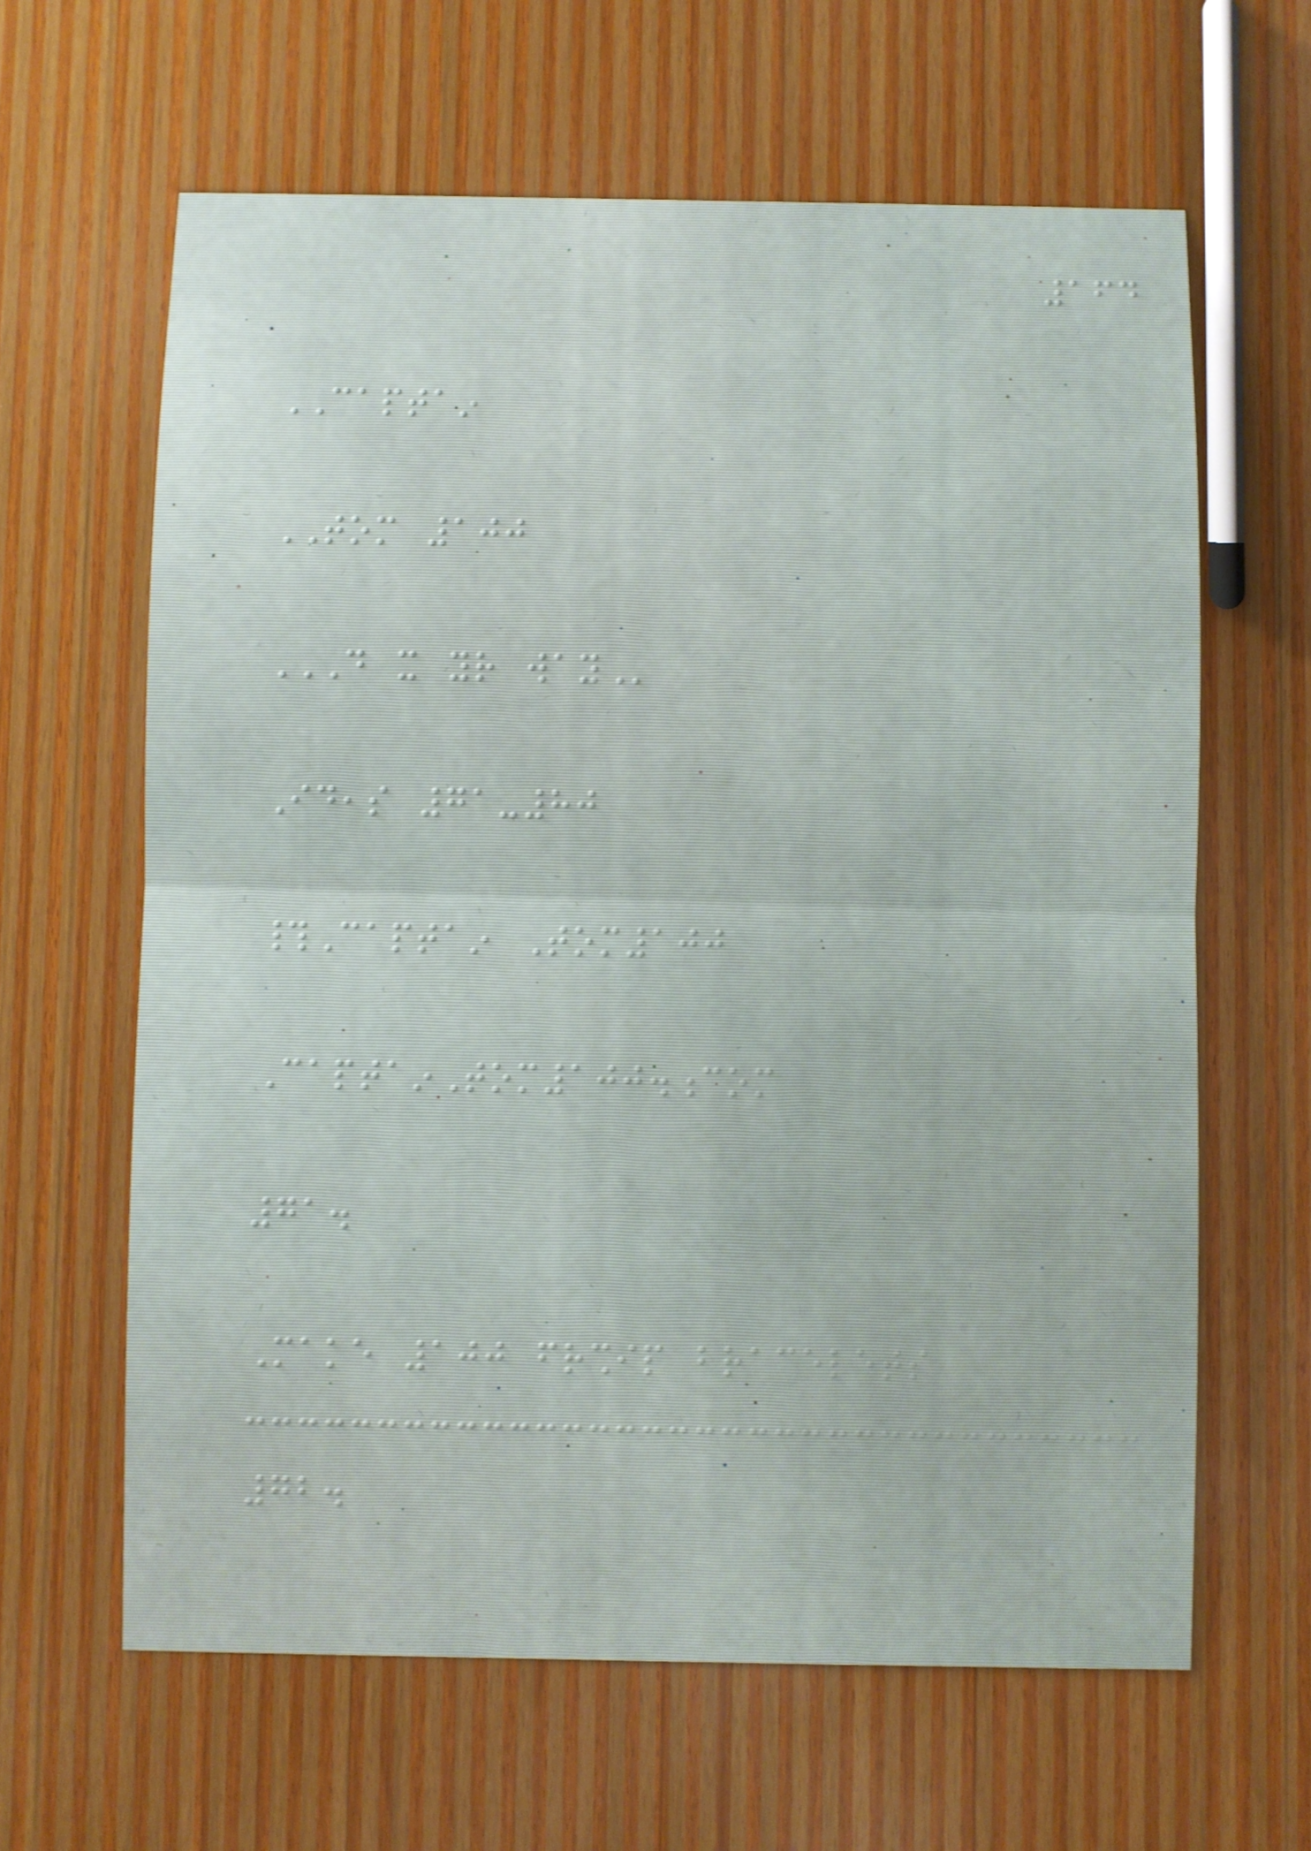164
CAPTAIN
TOM 100
DO IT YOUR WAY
Ideas 71-80
#Captain Tom100
CaptainTom100.com
71.
Make 100 friendship bracelets
72.
